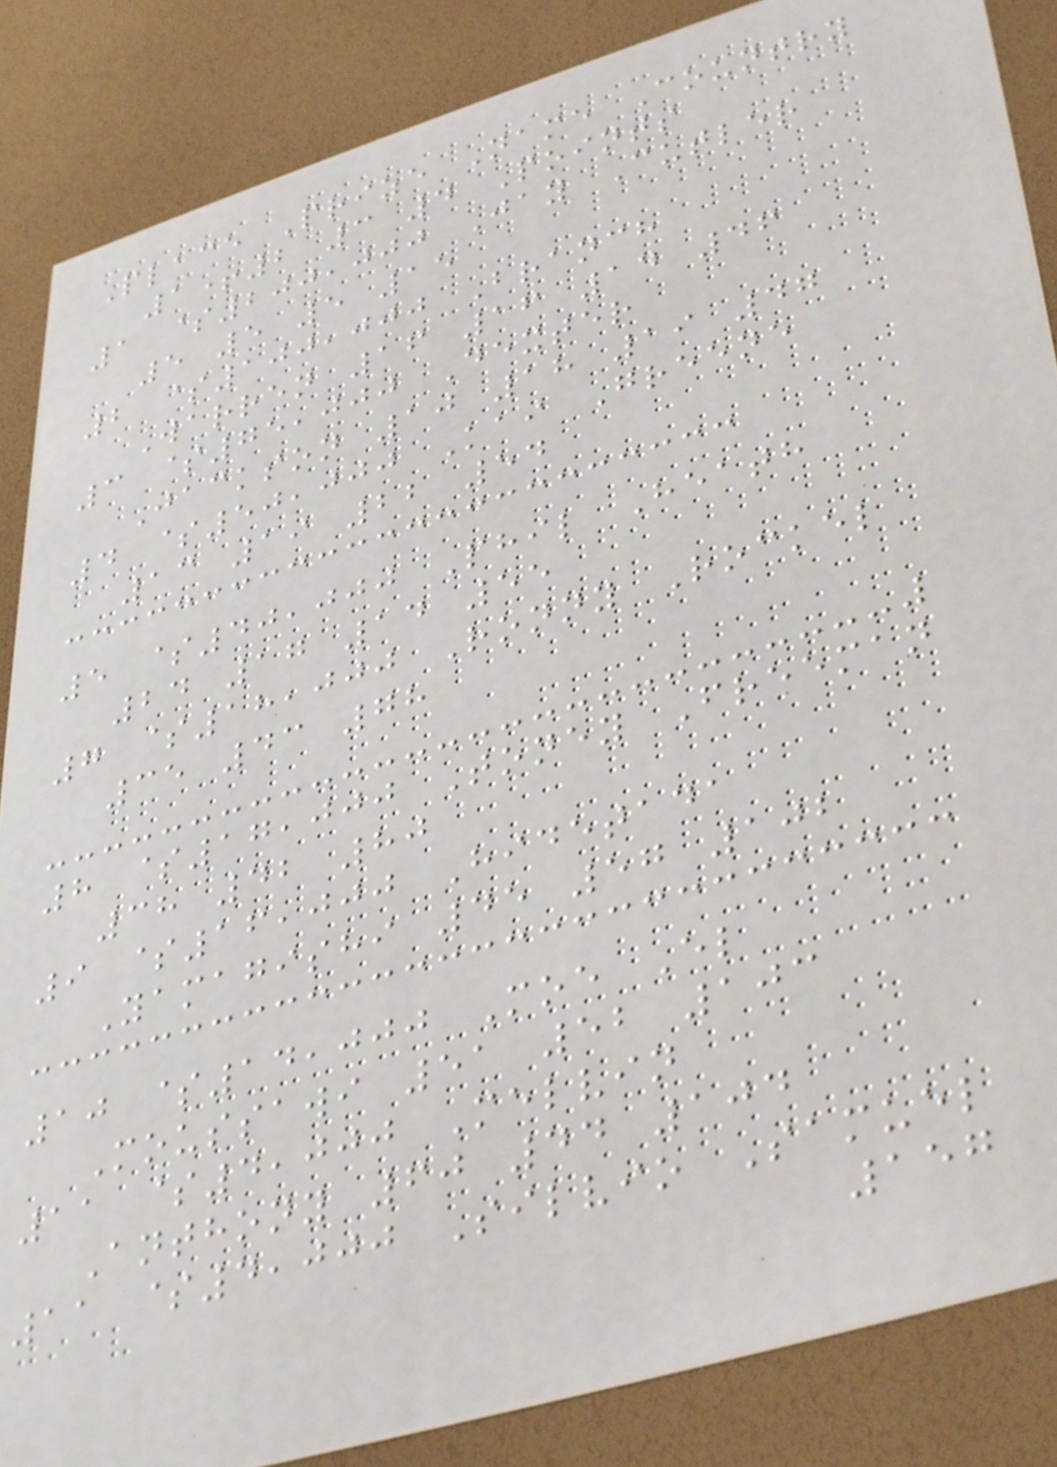Place Prize Name Country
1+2 3 4 Points
1 $200,000 Jay Cutler
5 5 5 15
2 $100,000 Branch
Warren 16 16 14 46
3 $75,000 Dexter
Jackson 10 18 19 47
4 $50,000 Kai Greene
13 19 22 54
5 $40,000 Phil Heath
24 17 14 55
7 $18,000 Ronny Rockel
35 43 78
8 $17,000 Toney Freeman
38 42 80
9 $16,000 Hidetada
Yamagishi 45 57 102
10 $14,000 Moe El
Moussawi 51 52 103
11 $4,000 Melvin
Anthony 60 44 104
11 $4,000 Silvio Samuel
157
